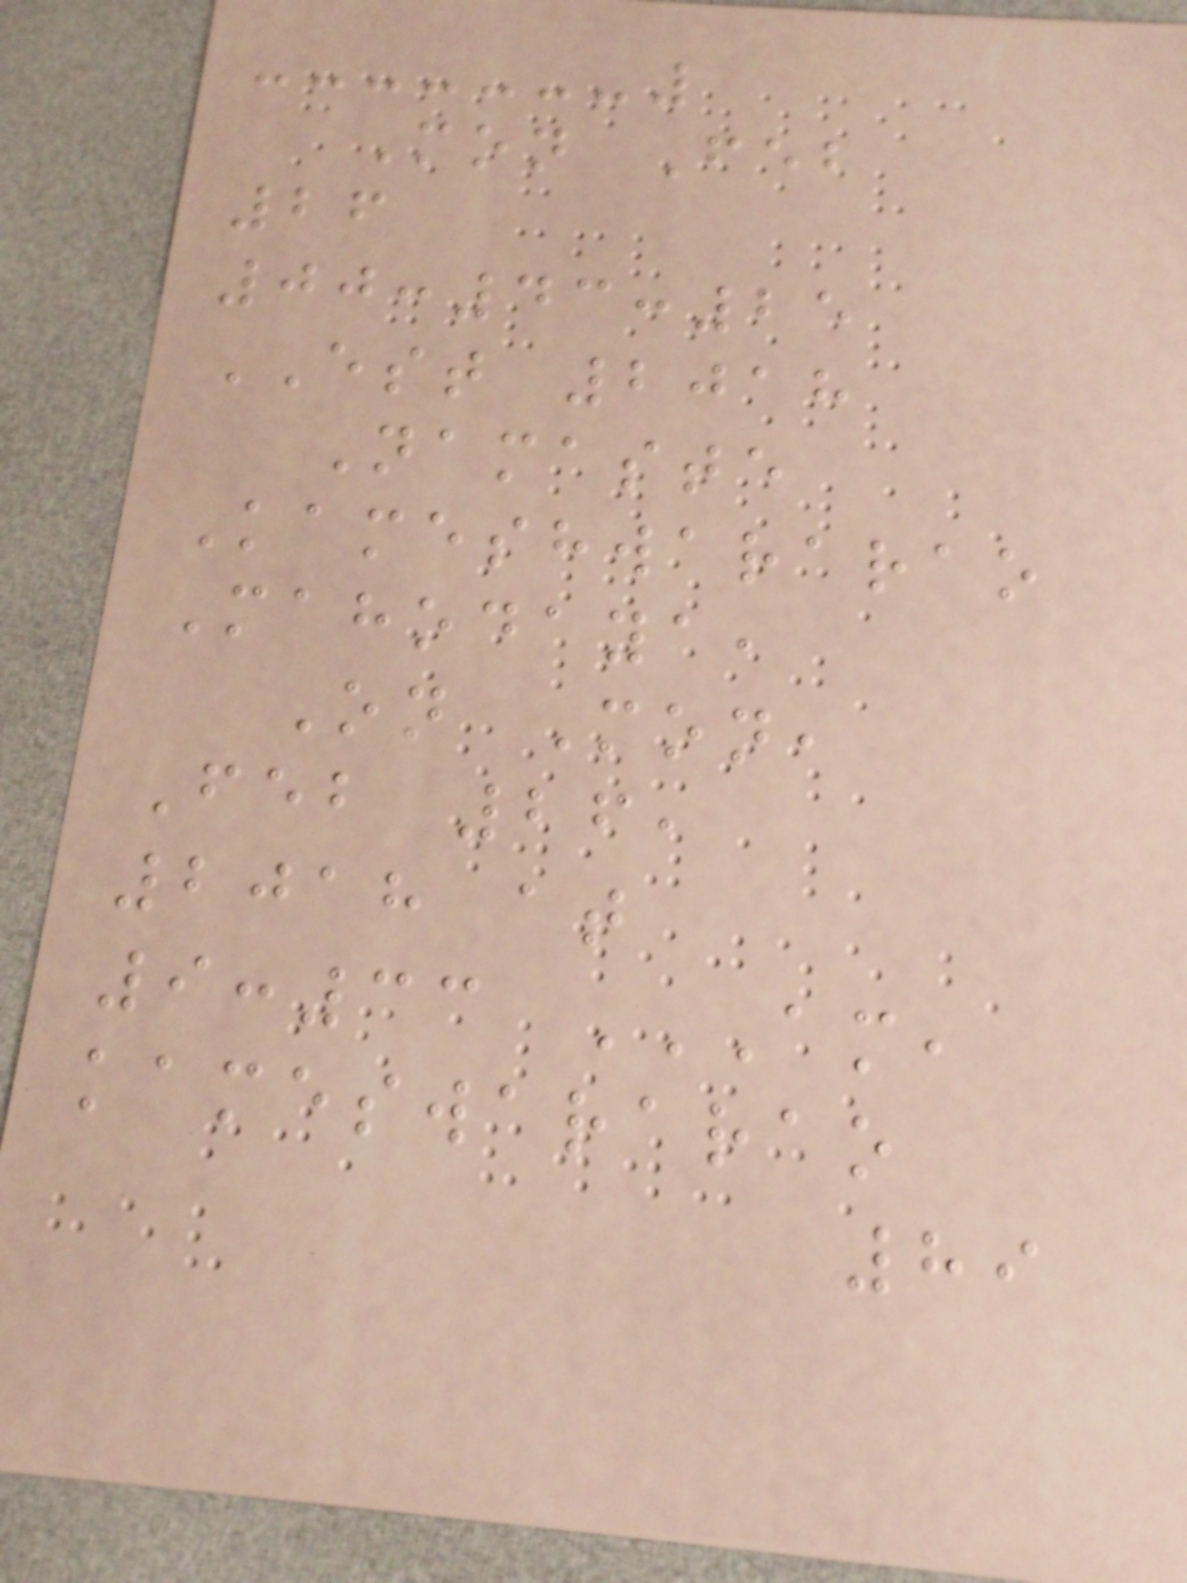Mon Feb
26
00:43:25
EST 2018
Namaste
Kameshwararao
Mahodaya,
On Mon,
Feb 26,
2018 at
9:33 AM,
KAMESWARARAO
89
